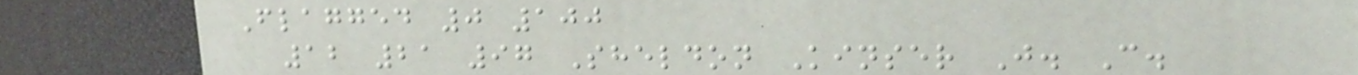Flagged 0 100
12 21 97 Sheldon Kinser J. C.
